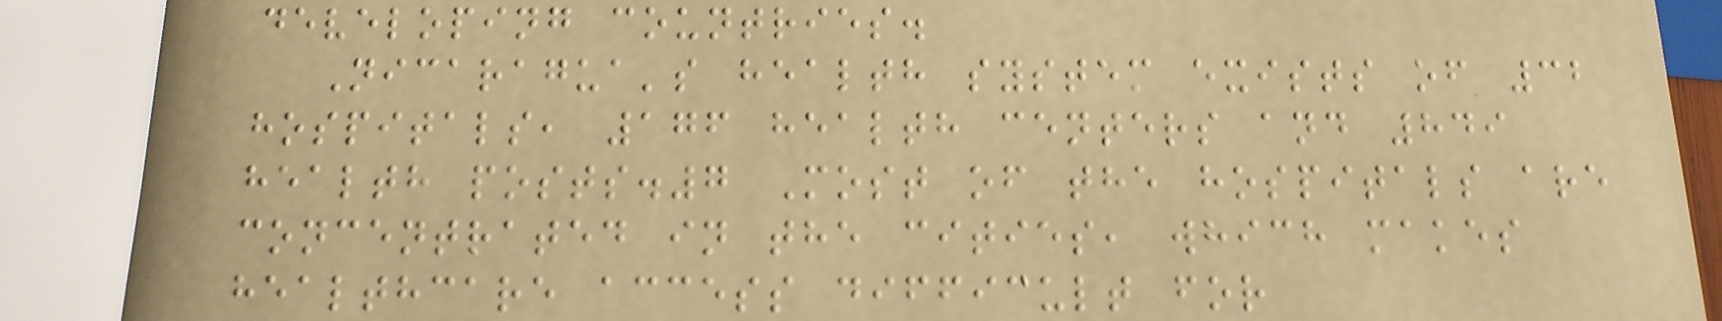developing countries.
Nicaragua's health system exists of 32
hospitals, 176 health centers and 849
health posts.7 Most of the hospitals are
concentrated in the cities, which makes
healthcare access difficult for
